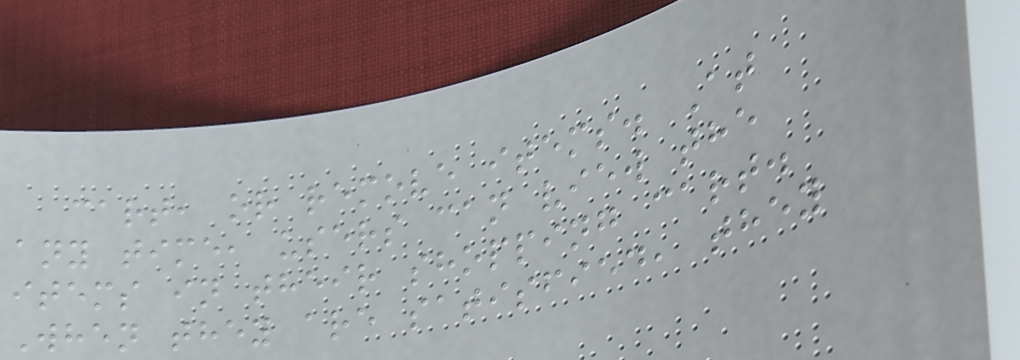cart, or remove items. At
any time, users can view the
items in their shopping cart.
When they are satisfied, they
